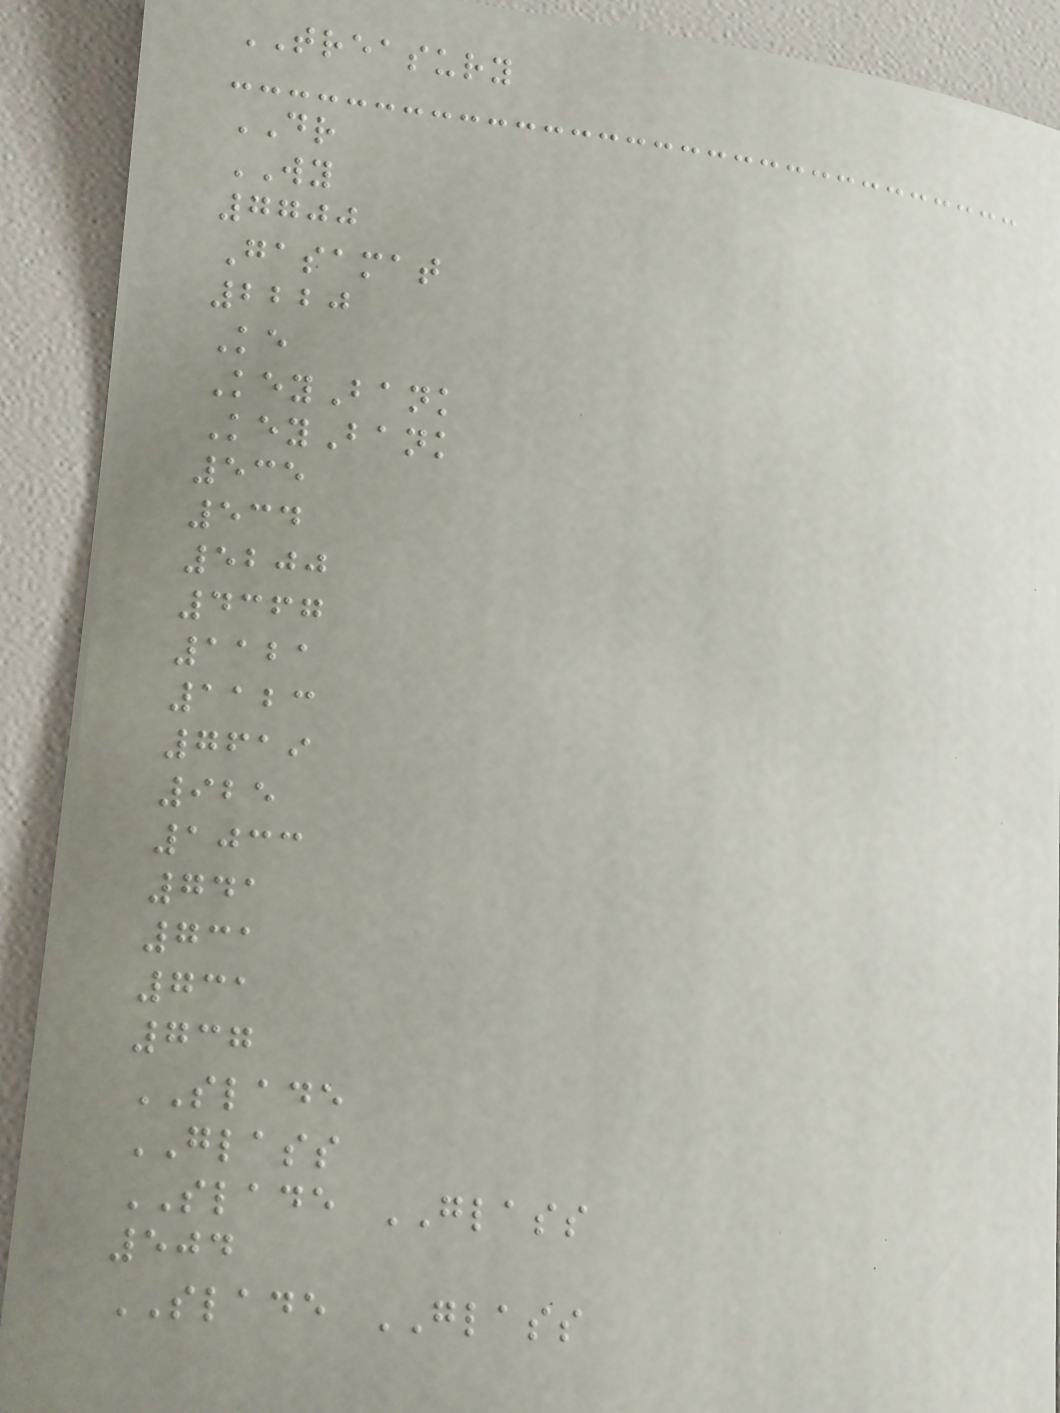TREASURY
DR
WY
7700
Gasamat
2220
Ke
KeyBank
KeyBank
535
534
5200
4367
1121
1123
7619
925
1033
741
731
731
737
SLADE
GLASS
SLADE GLASS
504
SLADE GLASS
